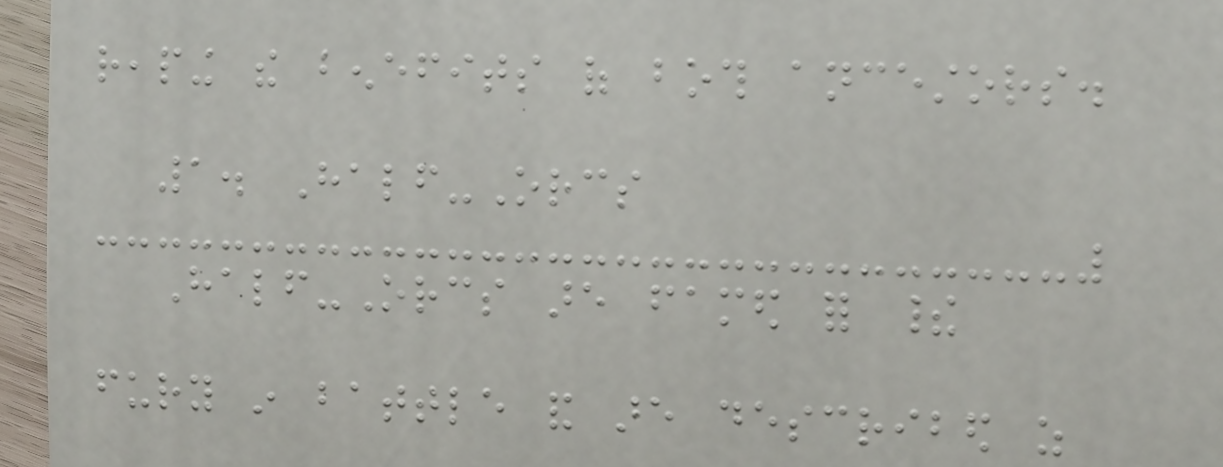reaping the benefits of both ancestors.
1. Half-Orcs
Half-Orcs are famed for their
fury in battle and are described as
